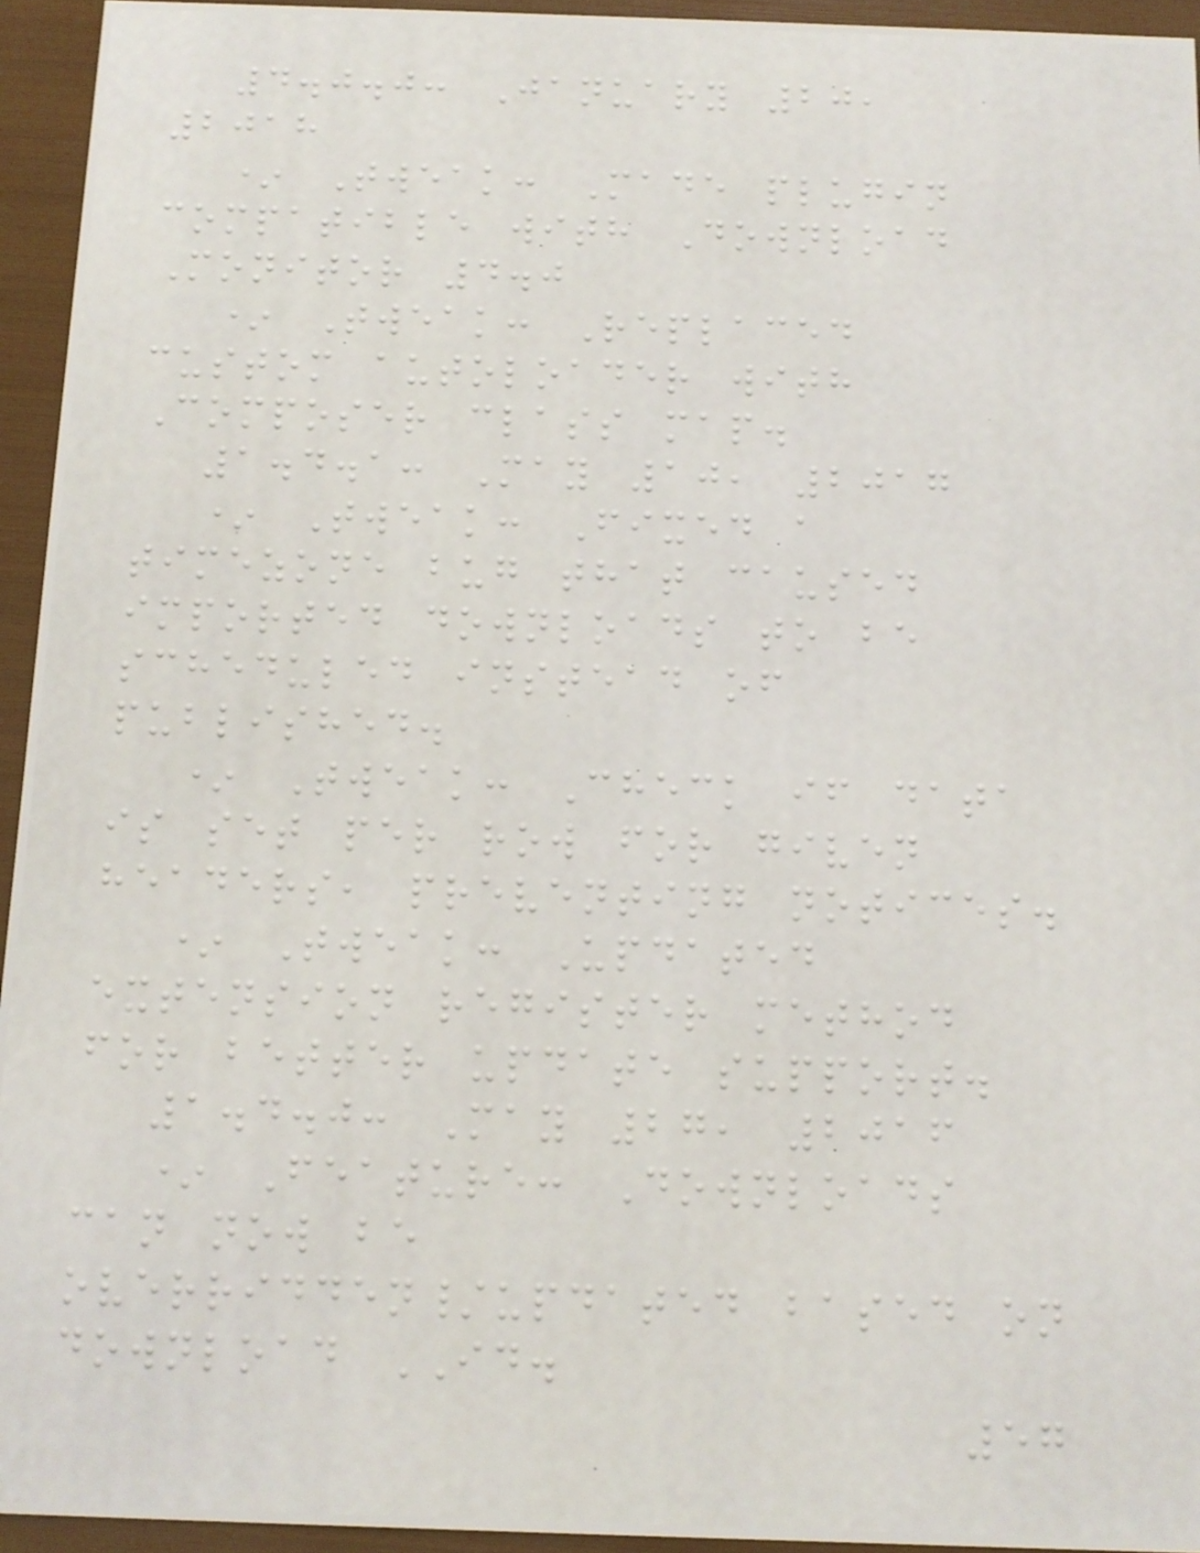4.0.0: January 20,
2018
* Tweak: Made plugin
compatible with Download
Monitor 4.0
* Tweak: Replaced
custom autoloader with
Composer class map.
1.4.1: May 10, 2017
* Tweak: Fixed a
timezone bug that caused
imported downloads to be
scheduled instead of
published.
* Tweak: Check if data
is set per row for given
headers, preventing notices.
* Tweak: Updated
extension register method
for better update support.
1.4.0: May 27, 2016
* Feature: Downloads
can now be
overridden/updated based on
download ID.
57
